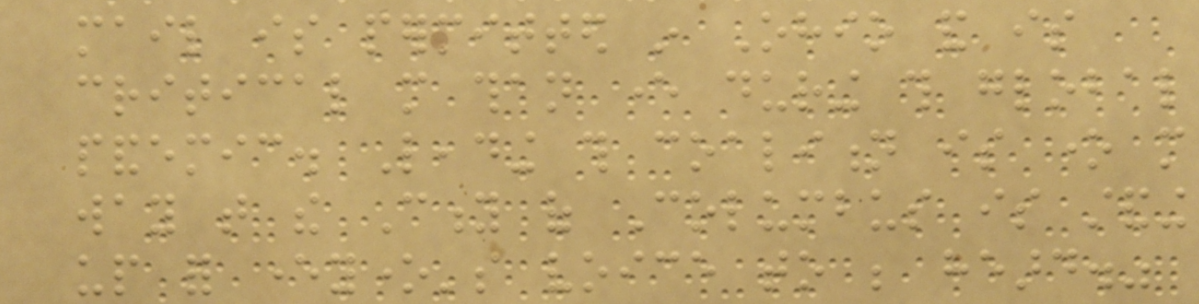mail is permitted in Ohio and is
critical more than ever during this global
pandemic. Leading this coalition is one more
way that the City of Columbus is standing
up for everyone's voice to be heard."
